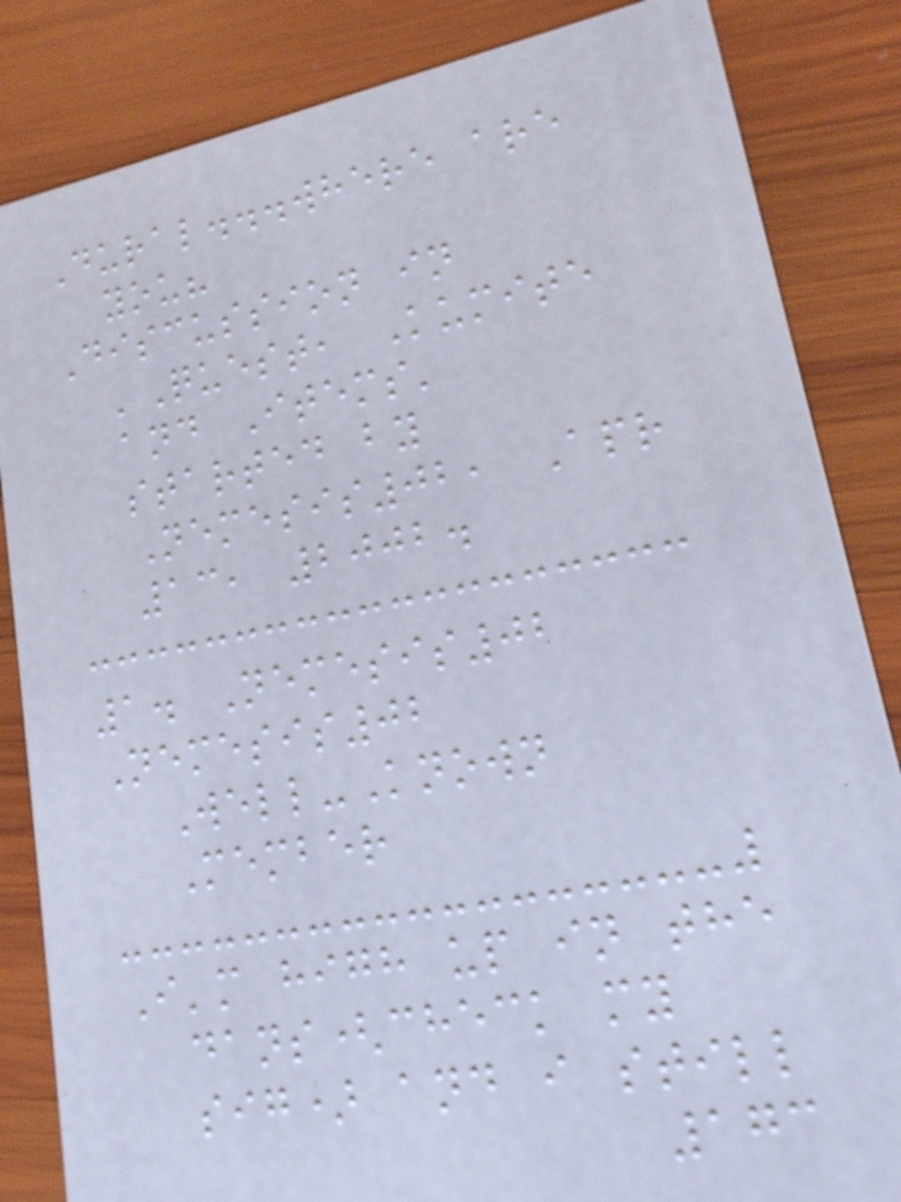Dural...where are
you?
Discussion in
'Quest, Kumite
and Items'
started by
Nemesis02, Apr
13, 2002.
1. Nemesis02
Nemesis02
Well-Known
Member
I'm high up in the
dans(check my
sig) and i still
173
